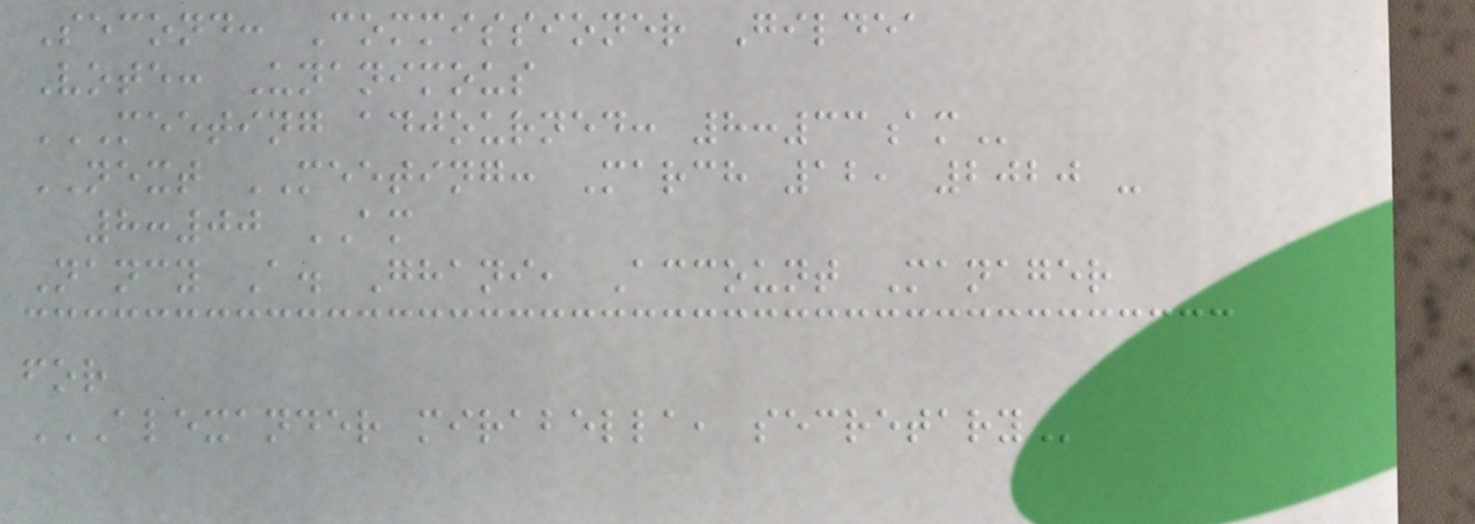Second: Commissioner Gildea
Vote: Unanimous
MEETING ADJOURNED: 8:33AM
NEXT MEETING: March 12, 2020 -
8:00 AM
Nancy A. Ghani, Account Manager
for
ALEXANDER MIRABELLA, SECRETARY
